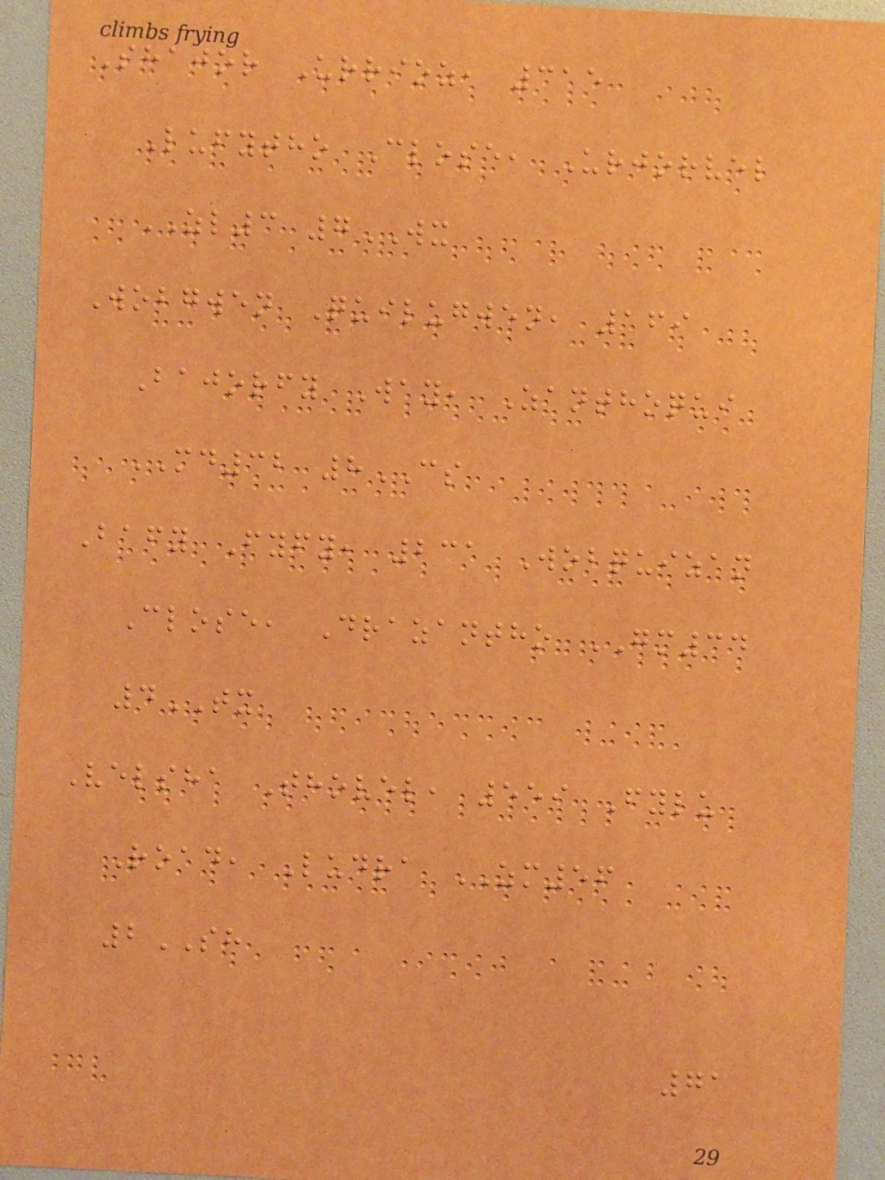Shajor Urrioz, 315
Lufytho Close, Urjorvel
ZL3 7WX
Wobgwen Quilugwen, 169
Bajorfy Way, Zanthoqui
MD32 8CS
Bafy Fyfy, 231 Wobquizan
Close, Drazantho GM34
4TX
Velsha Thovel, 559 Fylu
Road, Ludra ZM56
2SH
71
